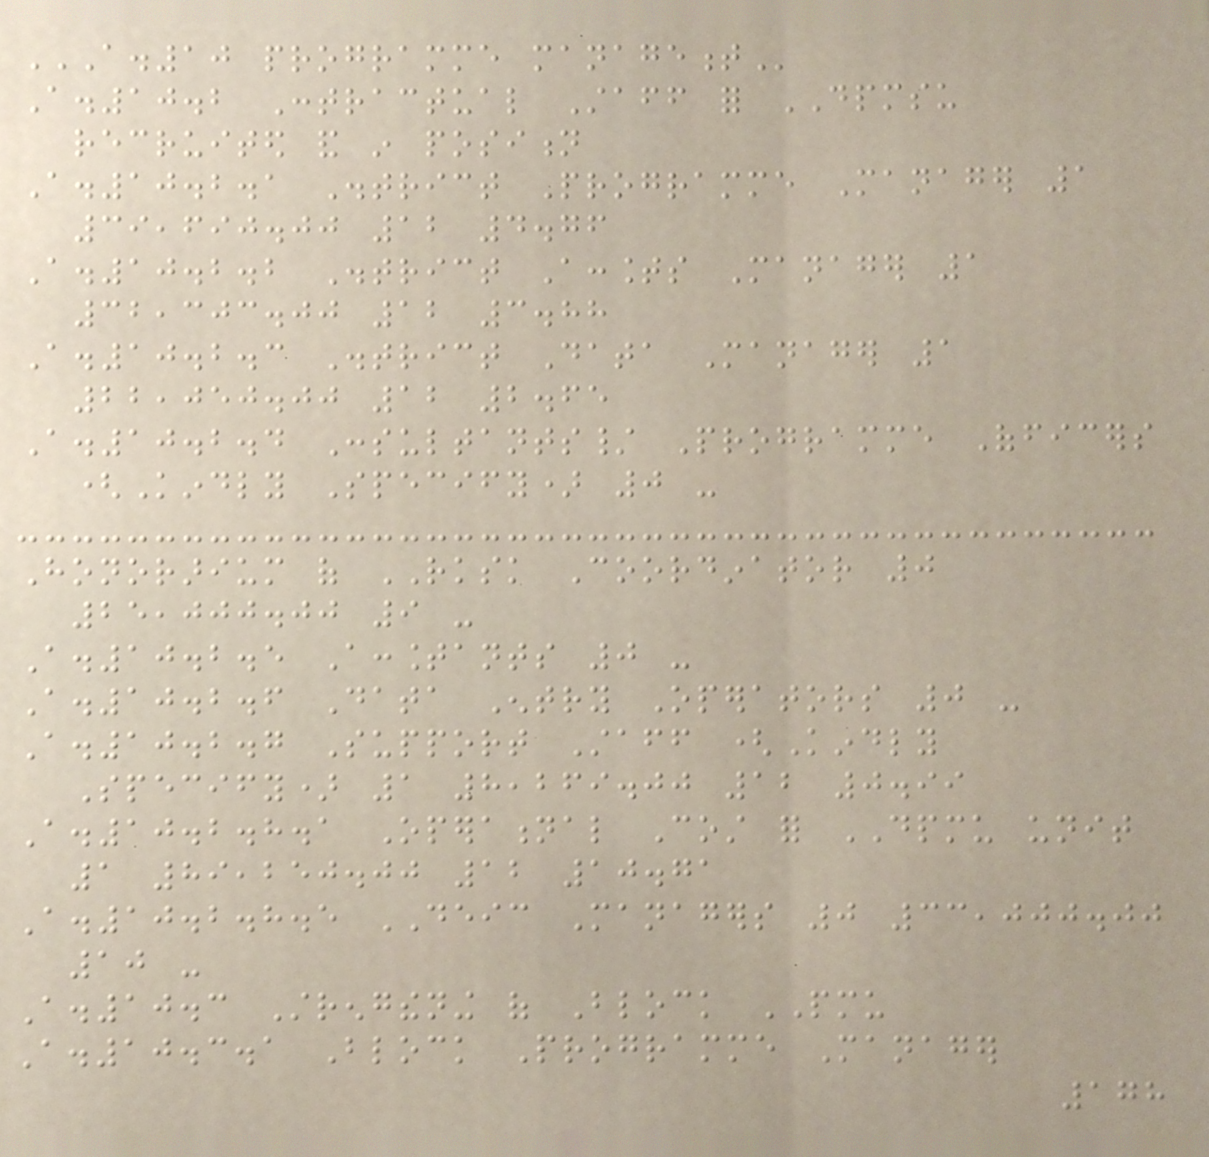A.10 PROGRAMME MANAGEMENT
A.10.2 Contractual Staff for DPMSU
recruited and in position
A.10.2.1 District Programme Manager 1
39,690.00 12 4.76
A.10.2.2 District Accounts Manager 1
32,303.00 12 3.88
A.10.2.3 District Data Manager 1
22,050.00 12 2.65
A.10.2.4 Consultants/ Programme Officers
(Kindly Specify) 0 -
Honorarium of RKSK Coordinator 0
25,000.00 9 -
A.10.2.5 Accountants 0 -
A.10.2.6 Data Entry Operators 0 -
A.10.2.7 Support Staff (Kindly
Specify) 1 8,269.00 12 0.99
A.10.2.8.1 Operational Cost for DPMU unit
1 89,250.00 12 10.71
A.10.2.8.5 DEIC Managers 0 33,000.00
10 -
A.10.3 Strengthening of Block PMU
A.10.3.1 Block Programme Manager
178
